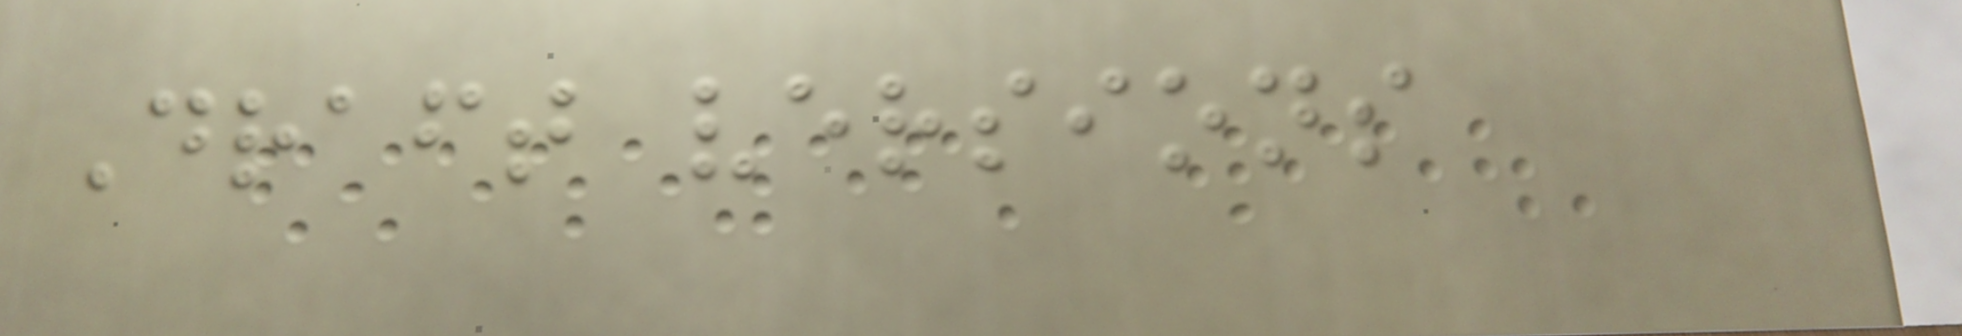Draft versions
